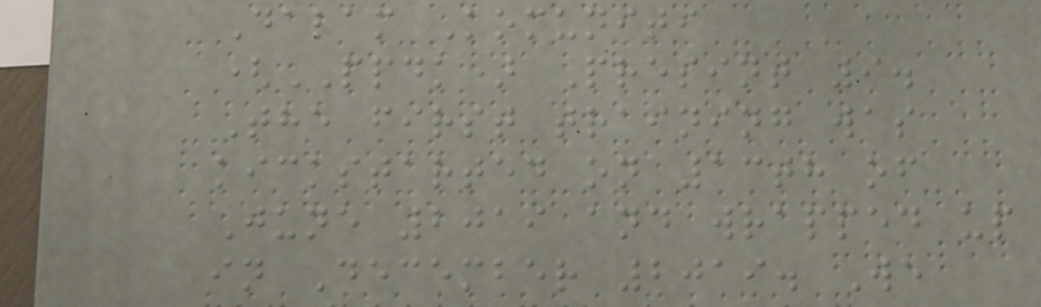Dalam Komuniti
(PPDK) Presint 9.
The first training was
kickstarted on 13th of
June 2019 and wrapped up
in December 2019. We
